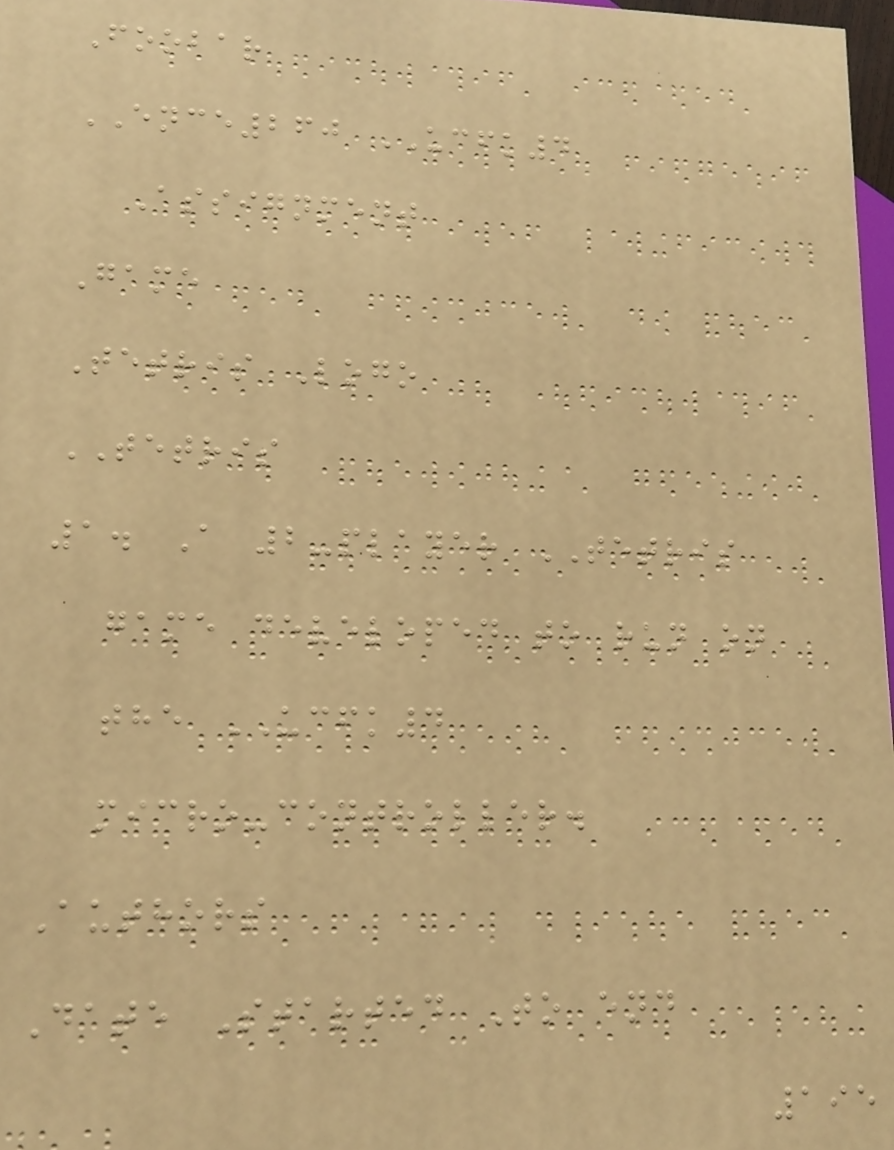Foobar
ENCE260 UCFK4
Assignment
Game
Tetris Logo
TETRIS
1. A 2-player TETRIS
game developed to run on
the UCFK4
micro-controller.
Authors
Date Started To end
195
